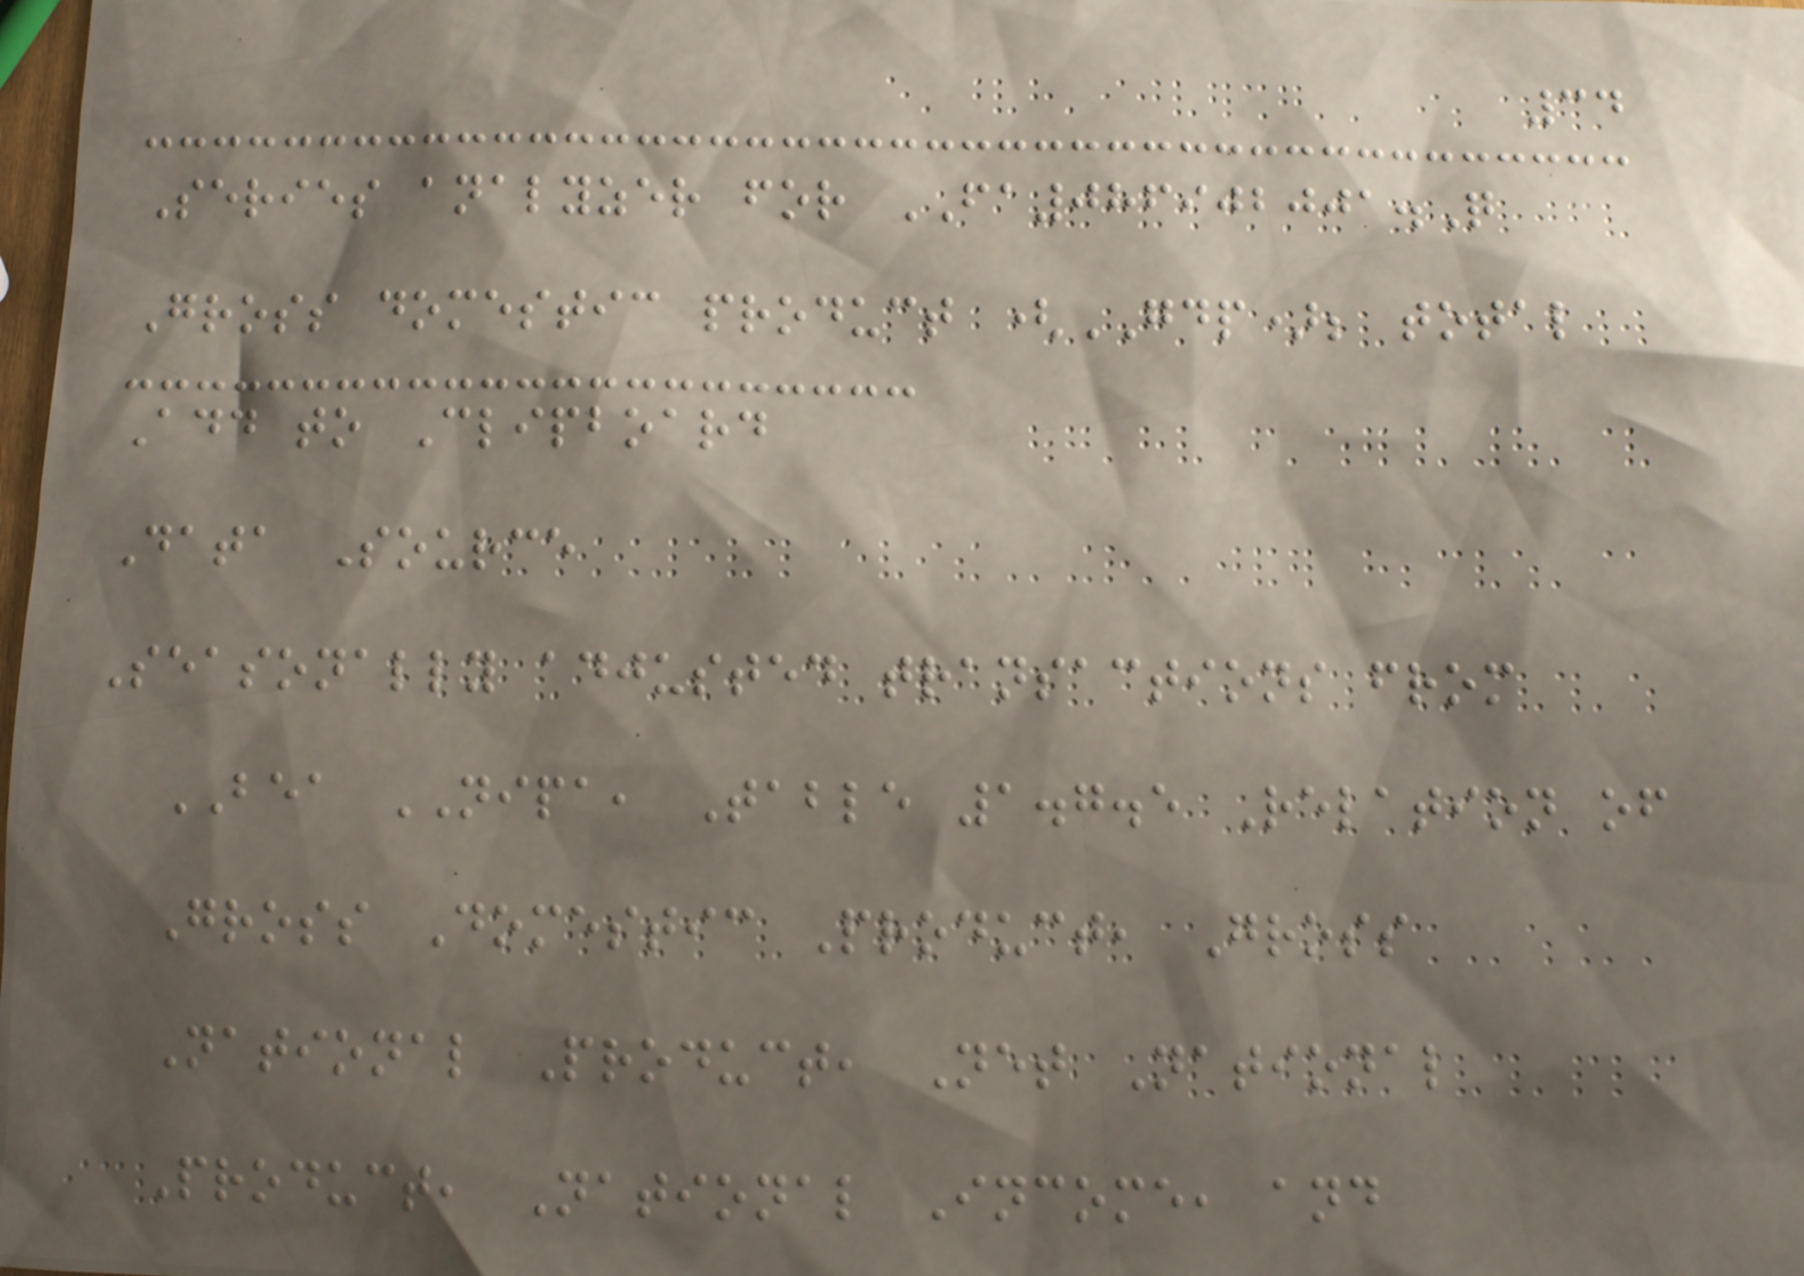34
Series analyzer for FA086902001.Q
Gross domestic product (GDP); total
Add to Clipboard
Data Source
Seasonally adjusted transactions from
BEA NIPA, Table 1.7.5 Relation of
Gross Domestic Product, Gross
National Product, Net National
Product, National Income, and
